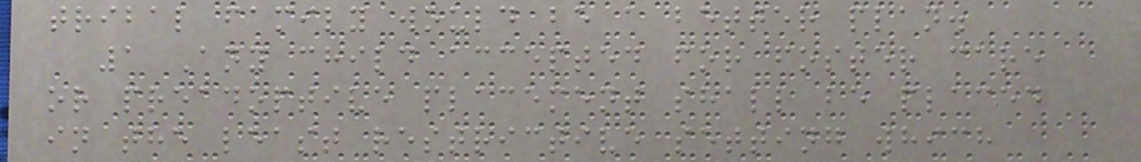tribal family would be a better plan.
1 Any child accepted for foster care
or preadoptive placement shall be placed
in the least restrictive setting which
